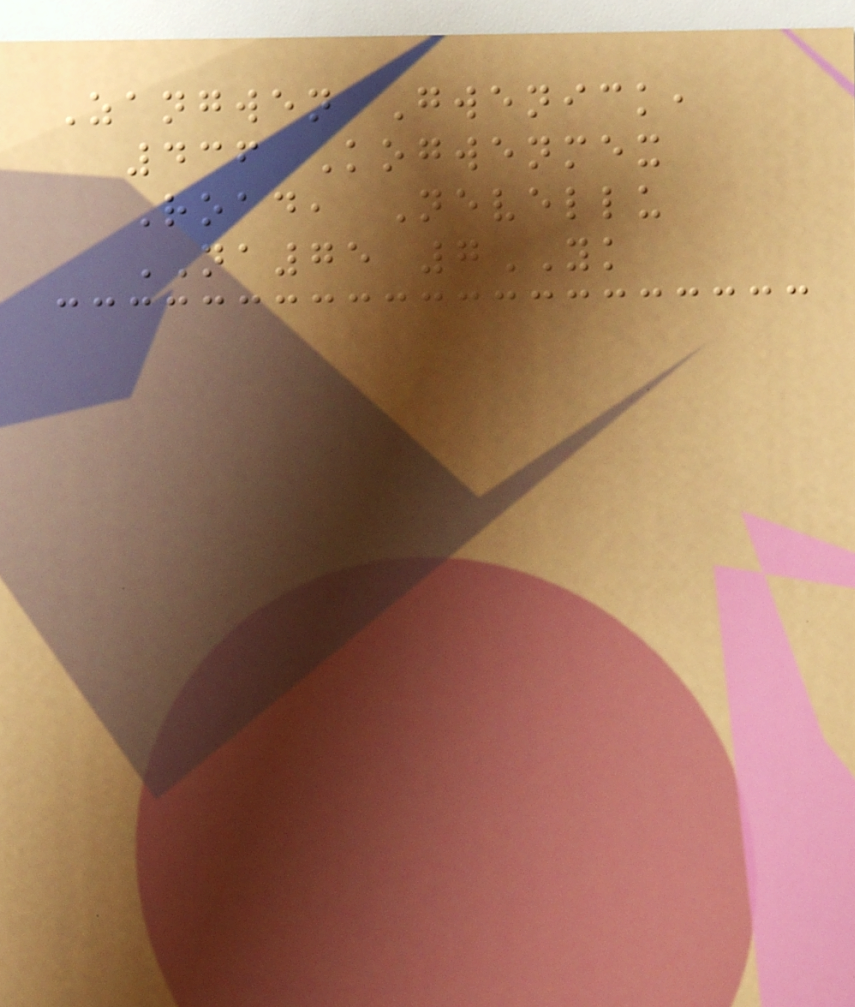Zangwen Gwenick,
436 Kogwenmex
Road, Nevellu
NA75 7YK
